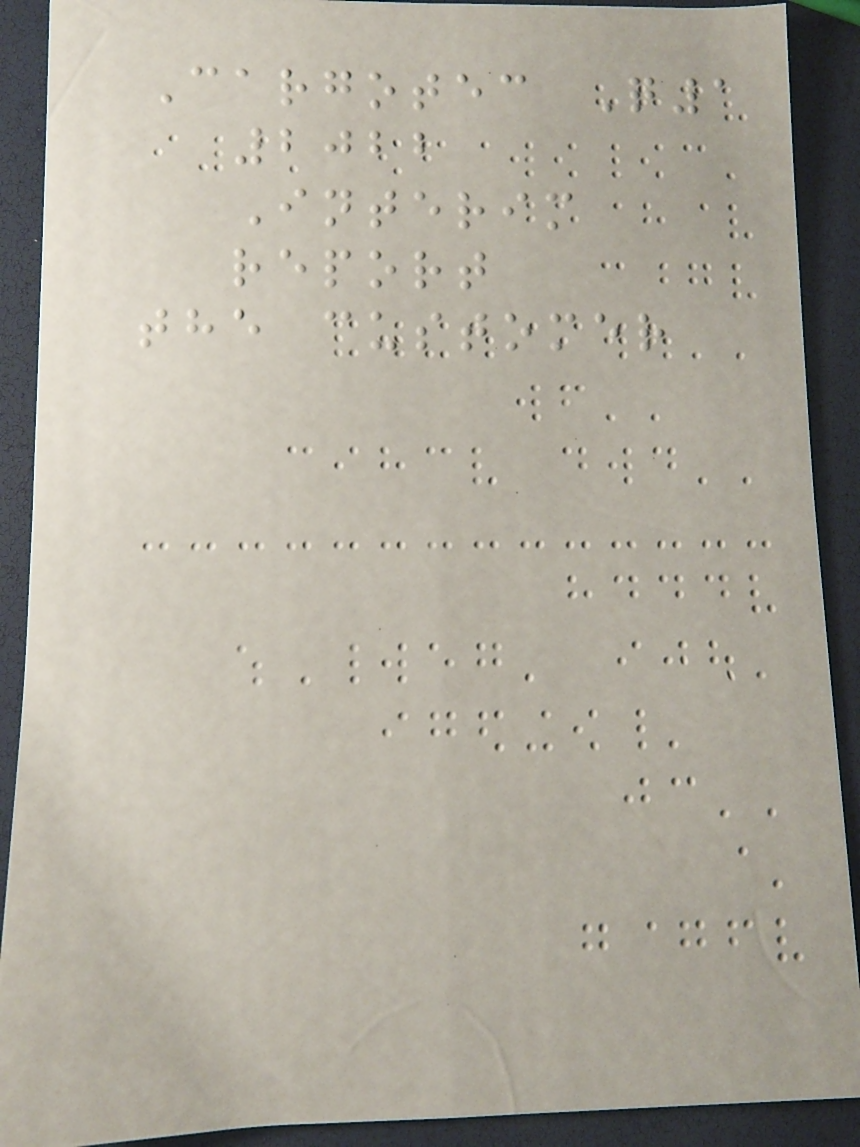Cargotec Q1
2022
Interim
report
the customer
